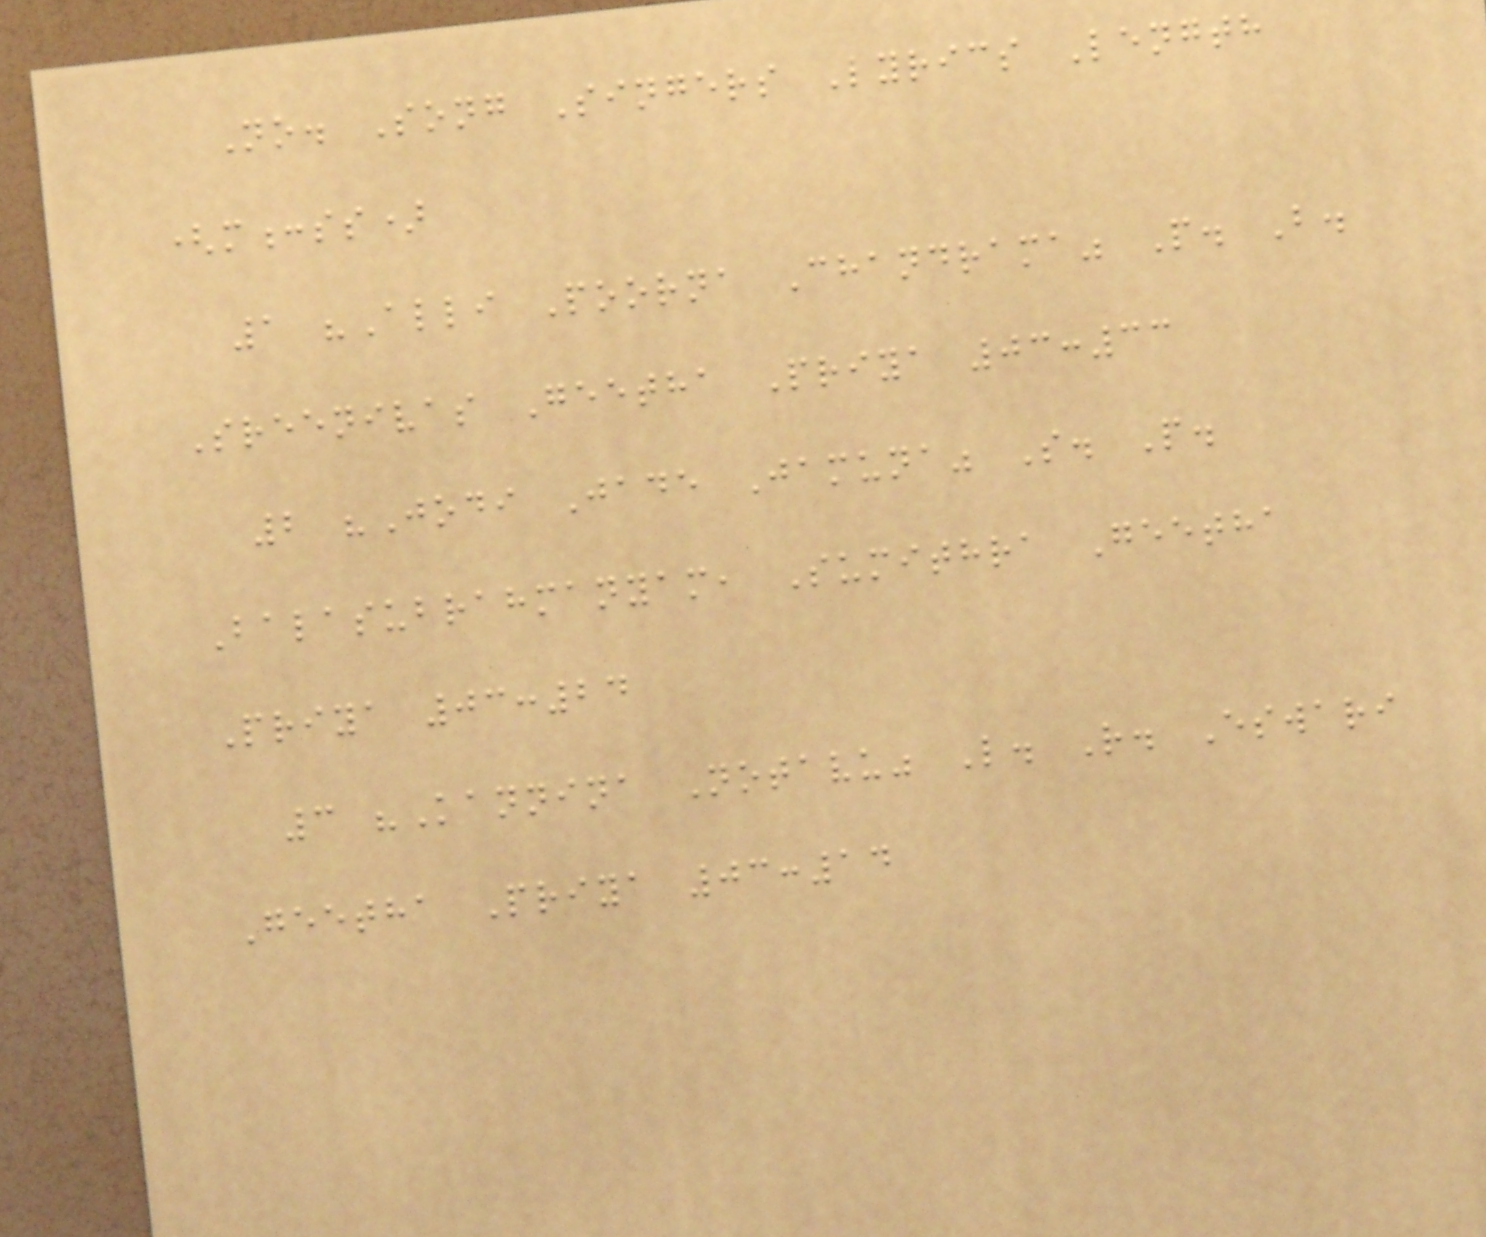No. Song Singers Lyrics Length
(m:ss)
1 "Alli Poorna Chandrama" P. B.
Sreenivas Geetha Priya 03:33
2 "Jodi Jade Jamuna" S. P.
Balasubrahmanyam, Sumithra Geetha
Priya 03:24
3 "Kannina Notavu" L. R. Eswari
Geetha Priya 03:14
